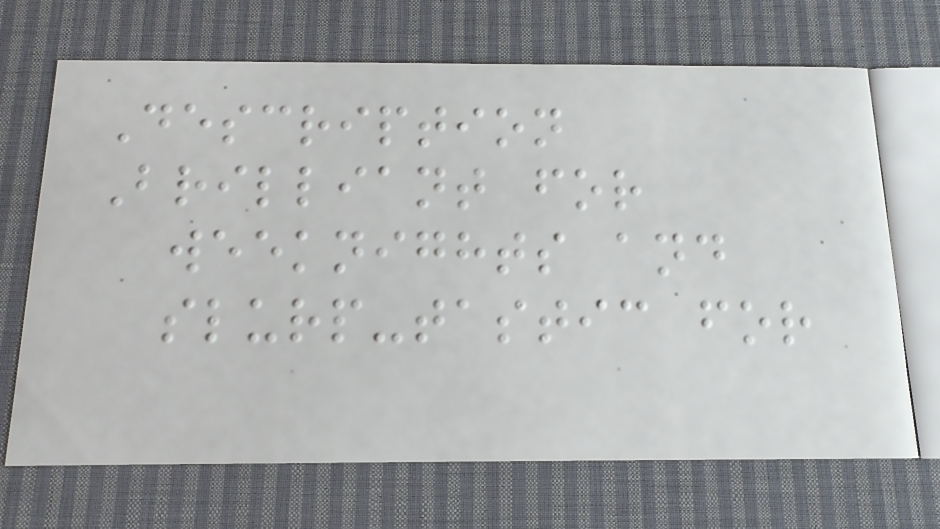Description
Brilliant for
weeknights and
slurp-tastic for
